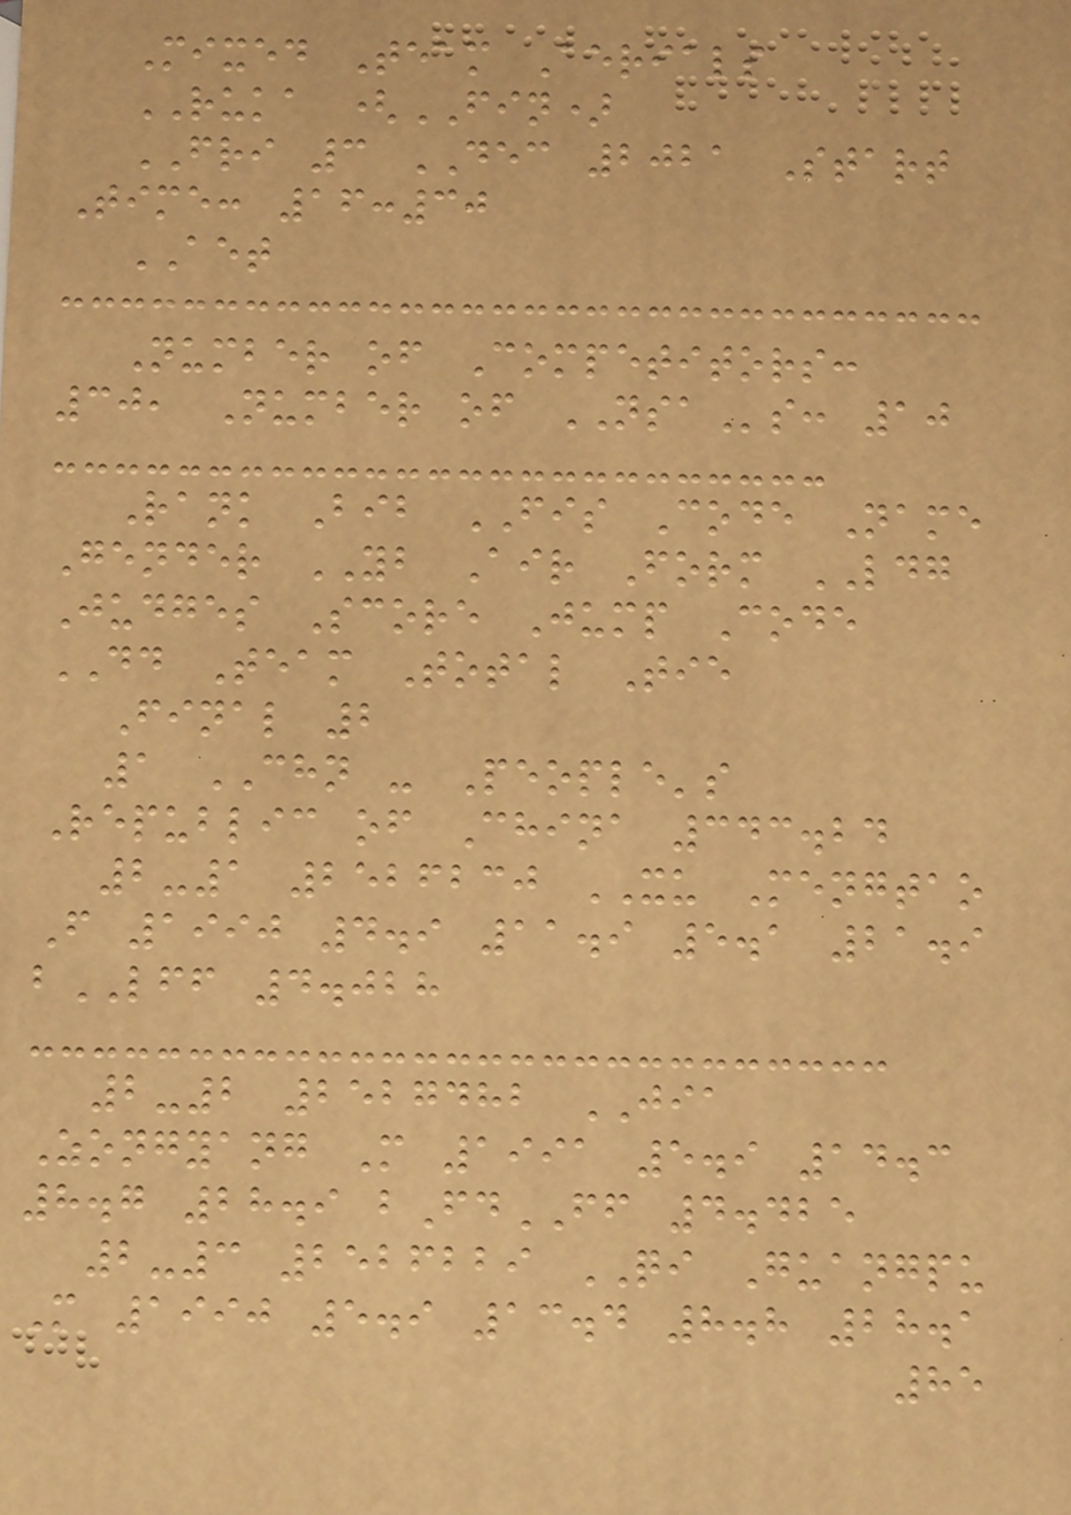Mixed Team Aerials
RUKA (FIN)
FRI 3 DEC 2021 Start
Time: 16:30
AET
Number of Competitors:
30, Number of NSAs: 10
Rank Bib FIS Code Name
Gender YB Air Form LDG
Judges Score Jump Code
DD Team Total Tie
Final 2
1 CHN - People's
Republic of China 343.24
2-1 2526230 XU Mengtao
F 1990 4.9 11.9 5.1 21.9
bLFF 4.028
2-2 2527482 JIA
Zongyang M 1991 5.9 14.3
8.7 28.9 bFdFF 4.425
2-3 2526229 QI Guangpu
M 1990 5.9 13.4 8.8 28.1
85
